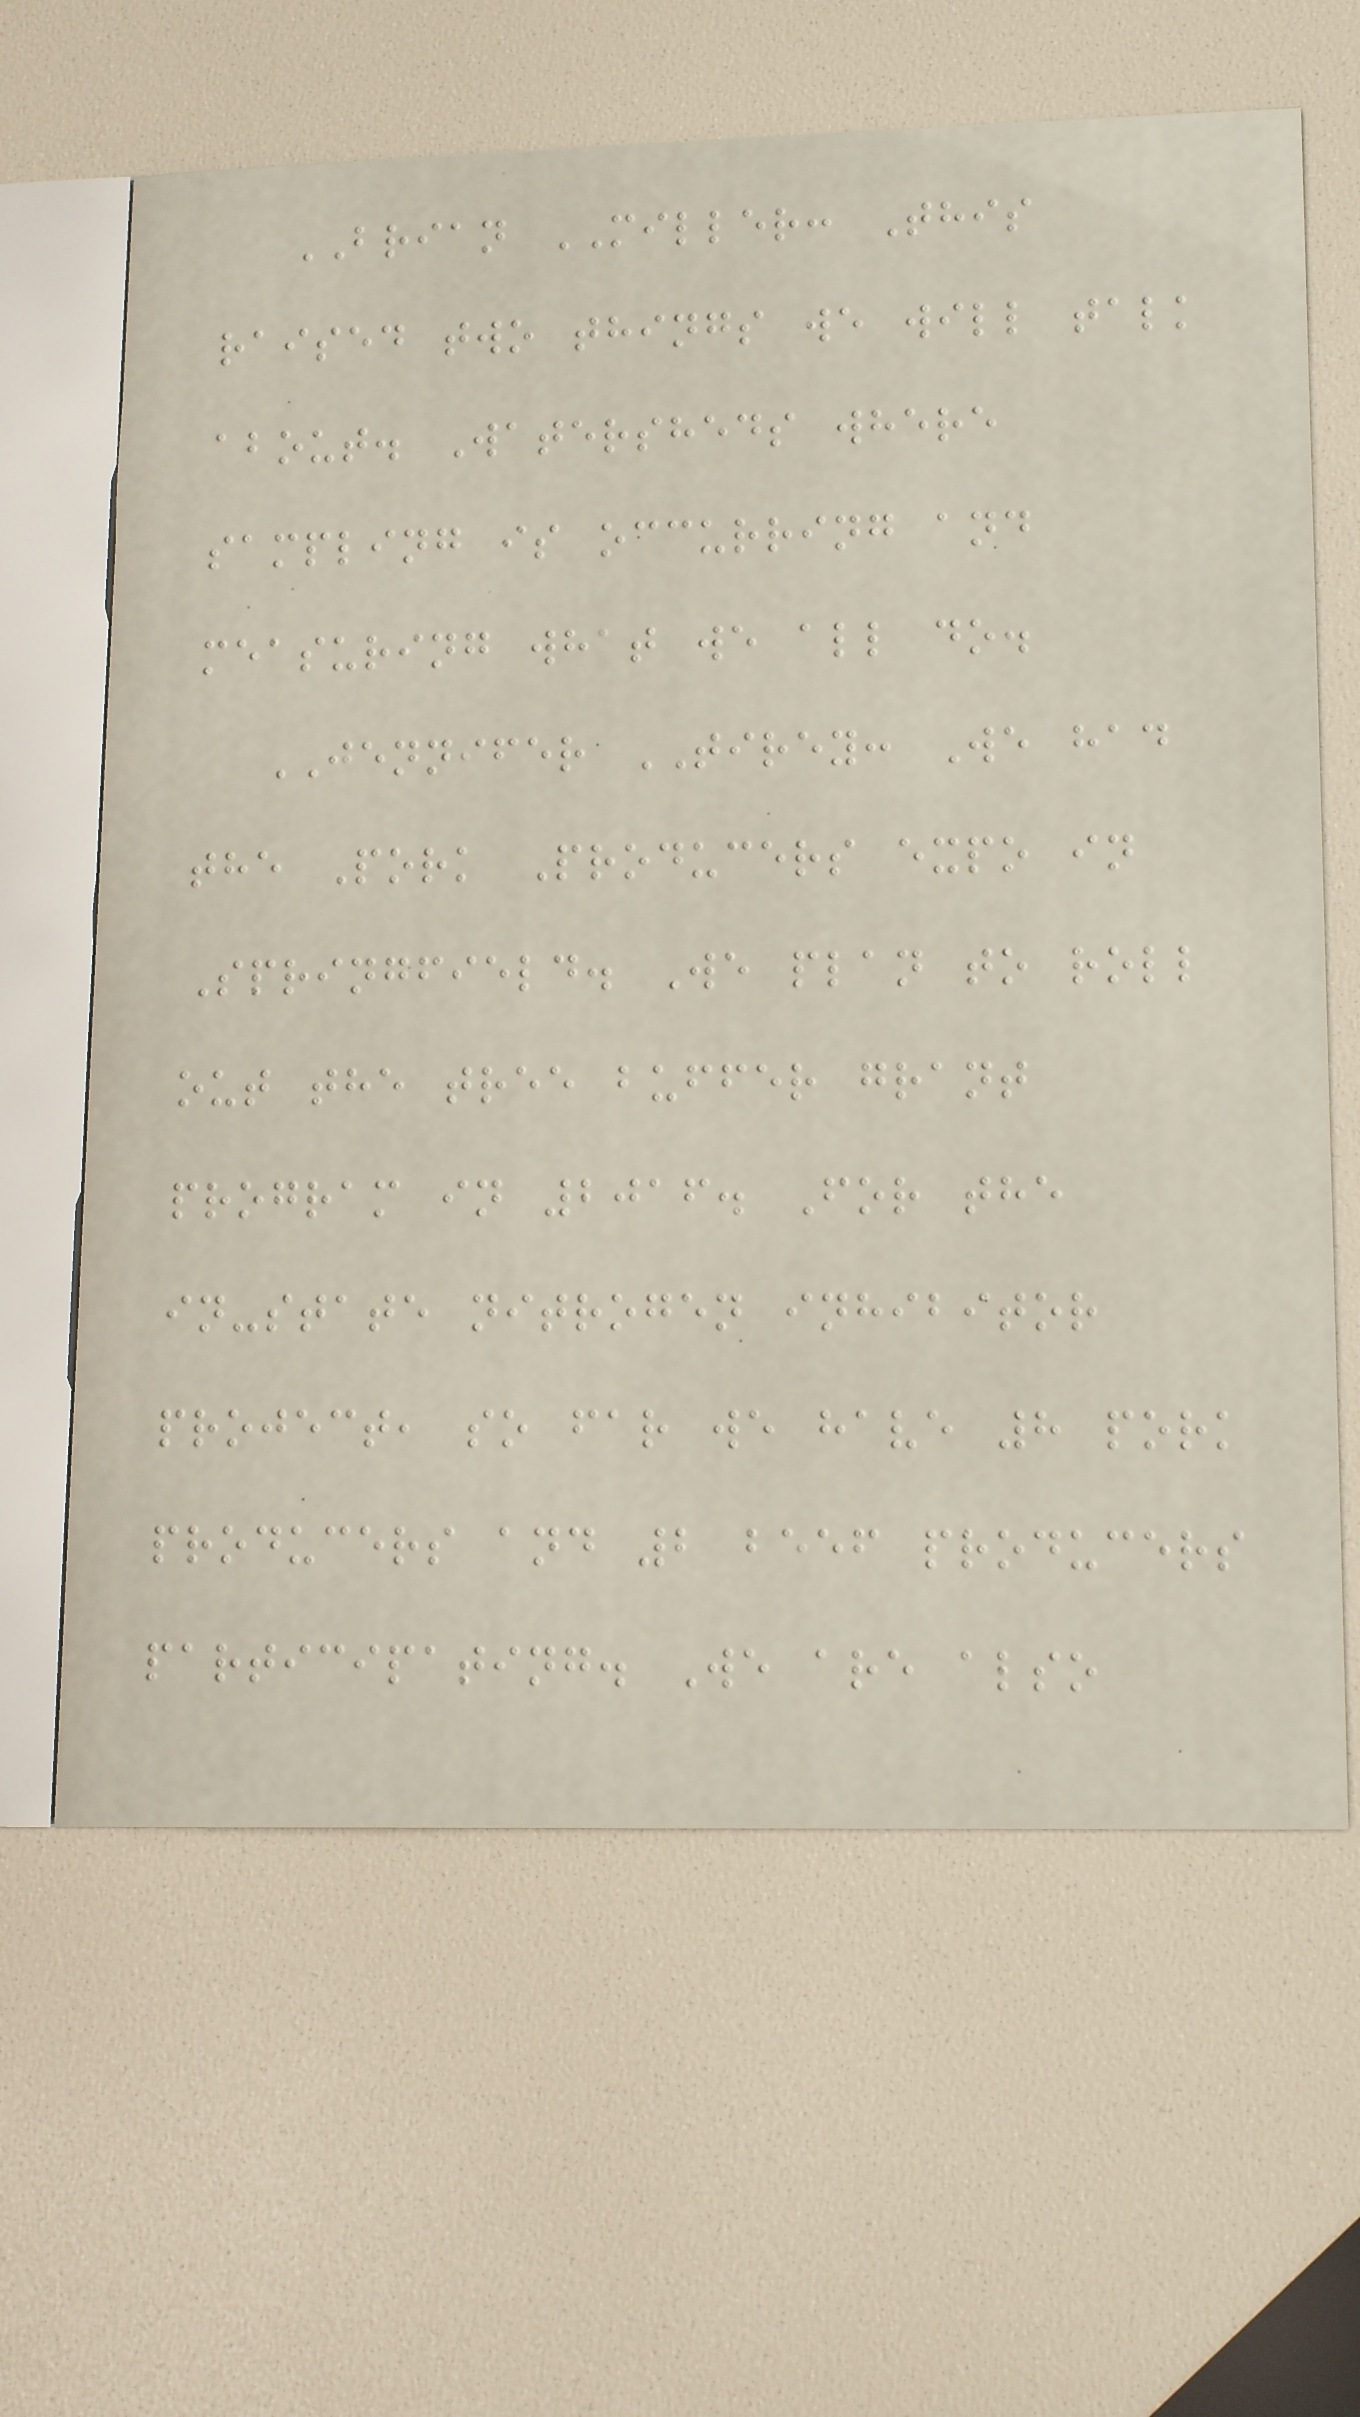BRIAN MILLER: This
raised two things we will talk
about. Watersheds where
sampling is occurring and
measuring what we all do.
JENNIFER TIREY: We had
the Pork Producers expo in
Springfield. We plan to roll
out the tree buffer grant
program in 2016. For the
in-state nitrogen inhibitor
project, so far we have 8 pork
producers and 2 beef producers
participating. We are also
